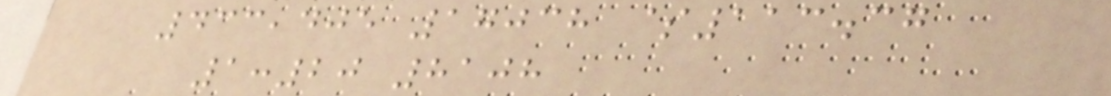433,405 17038 $113.37
1:20 8108
